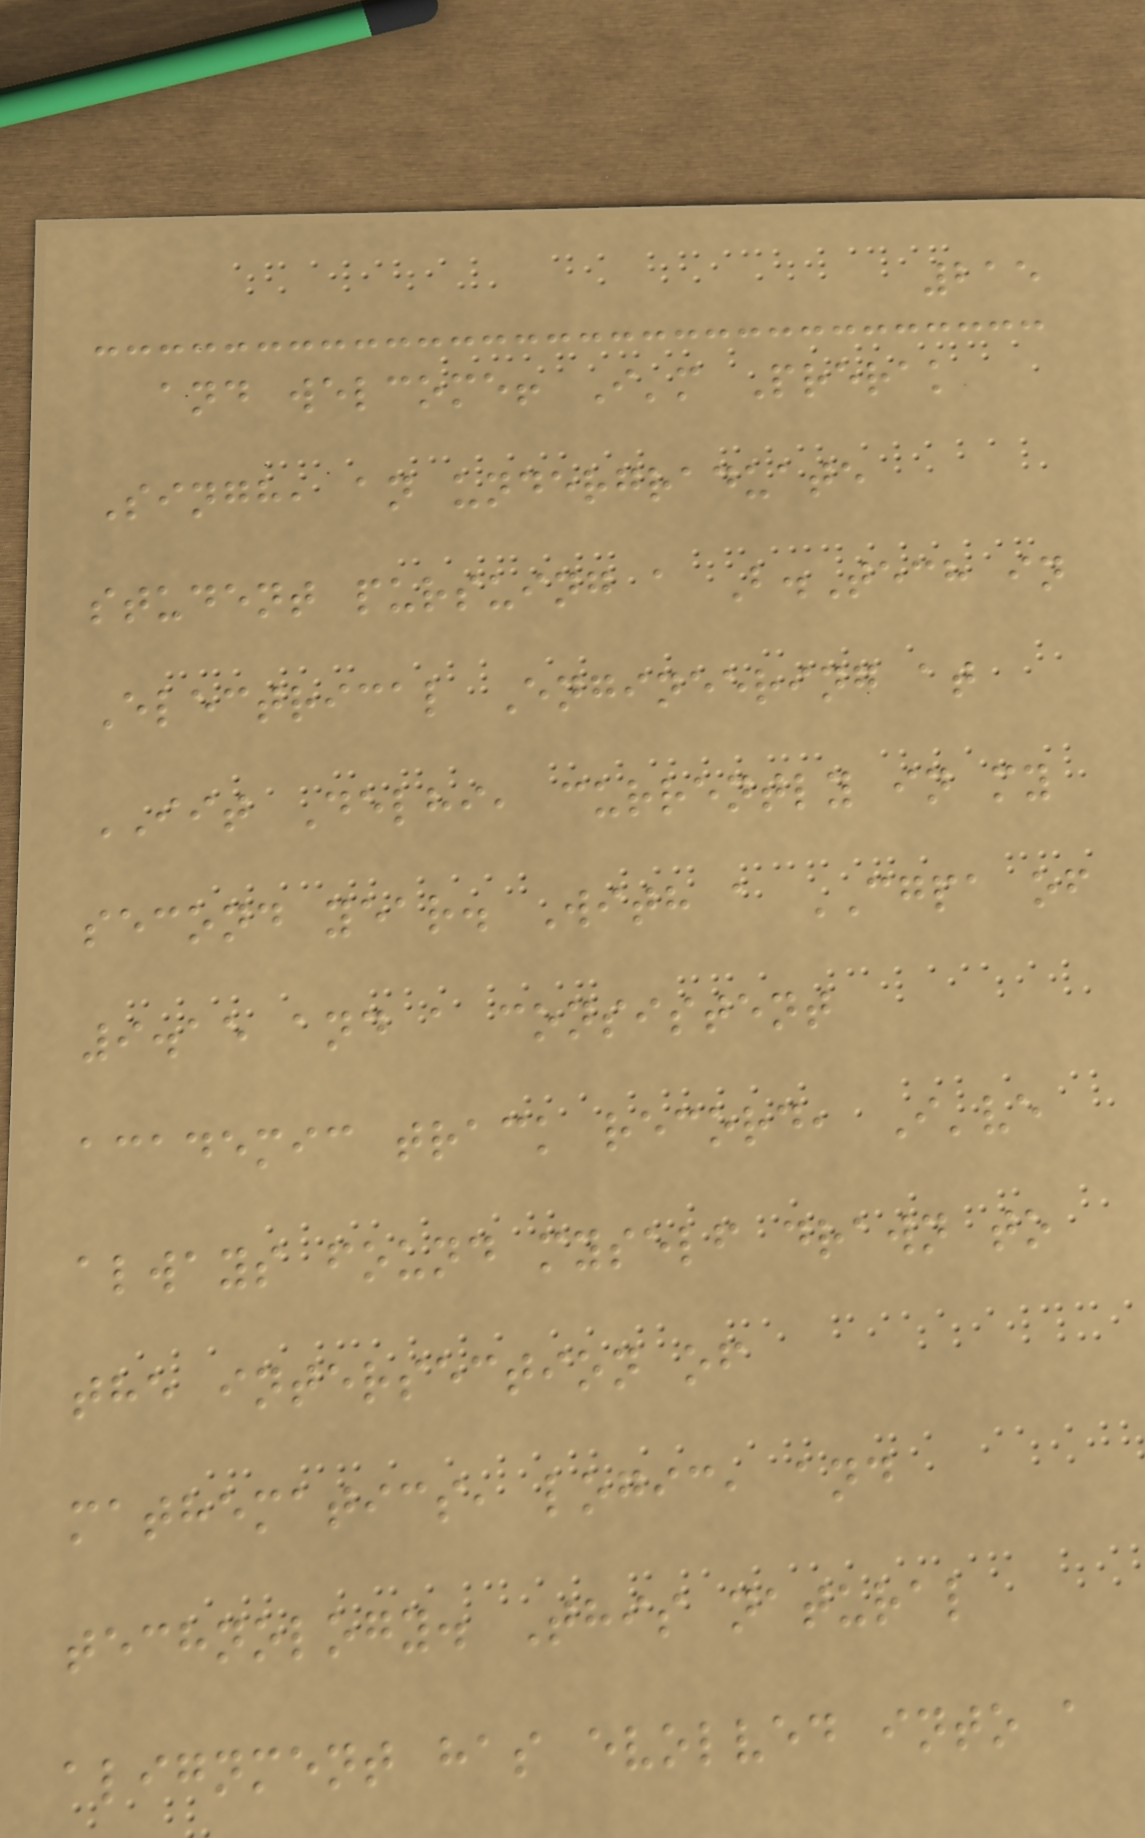215
and welcome! I'm Prerak
Singh, an undergraduate
student pursuing a B.Tech in
Electrical Engineering at
IIT Delhi, currently in my
second year. With a CGPA of
9.15 and a consistent
academic track record, I've
always found myself drawn to
the intersection of
mathematics, logic, and
technology. This natural
alignment has evolved into a
